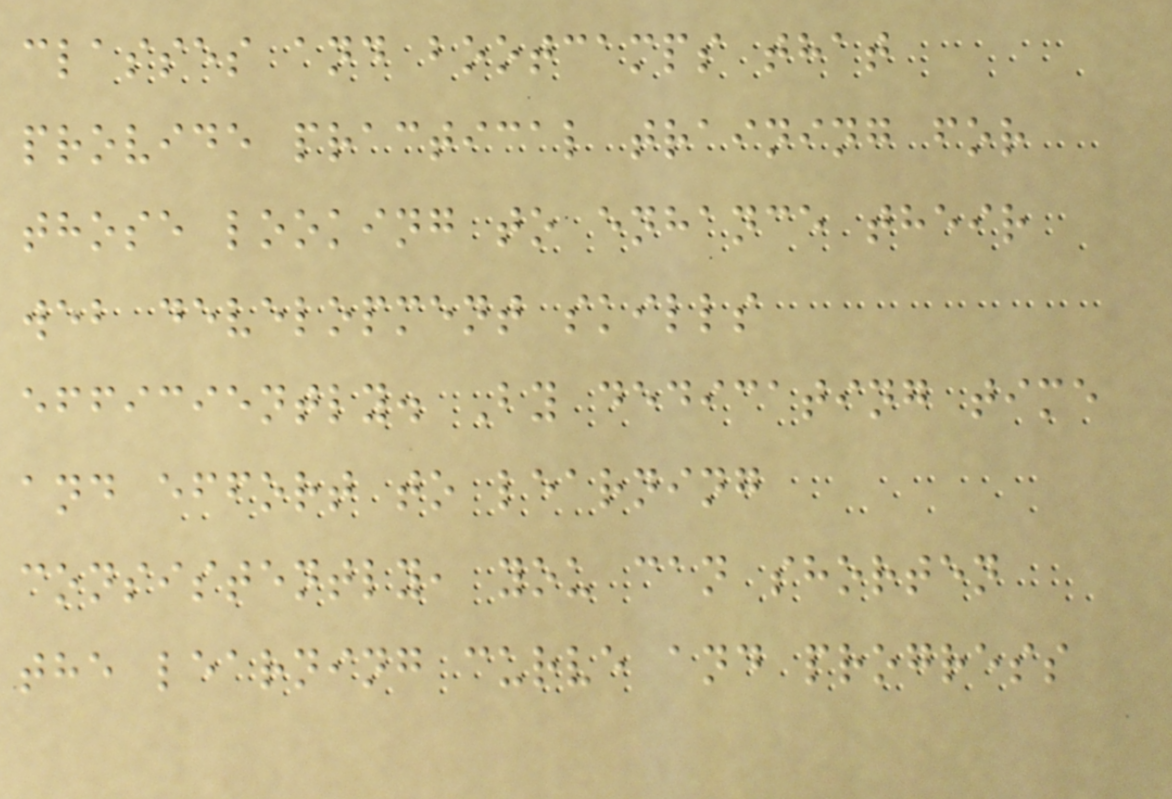classes and bootcamps that
provide practical training for
those looking to enhance their
web development skills
efficiently. By dedicating time
and effort to learning
consistently, you can shorten
the learning curve and progress
